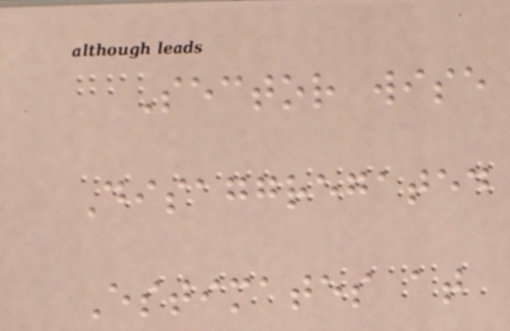Sector wise
Disaggregated
Estimates at
